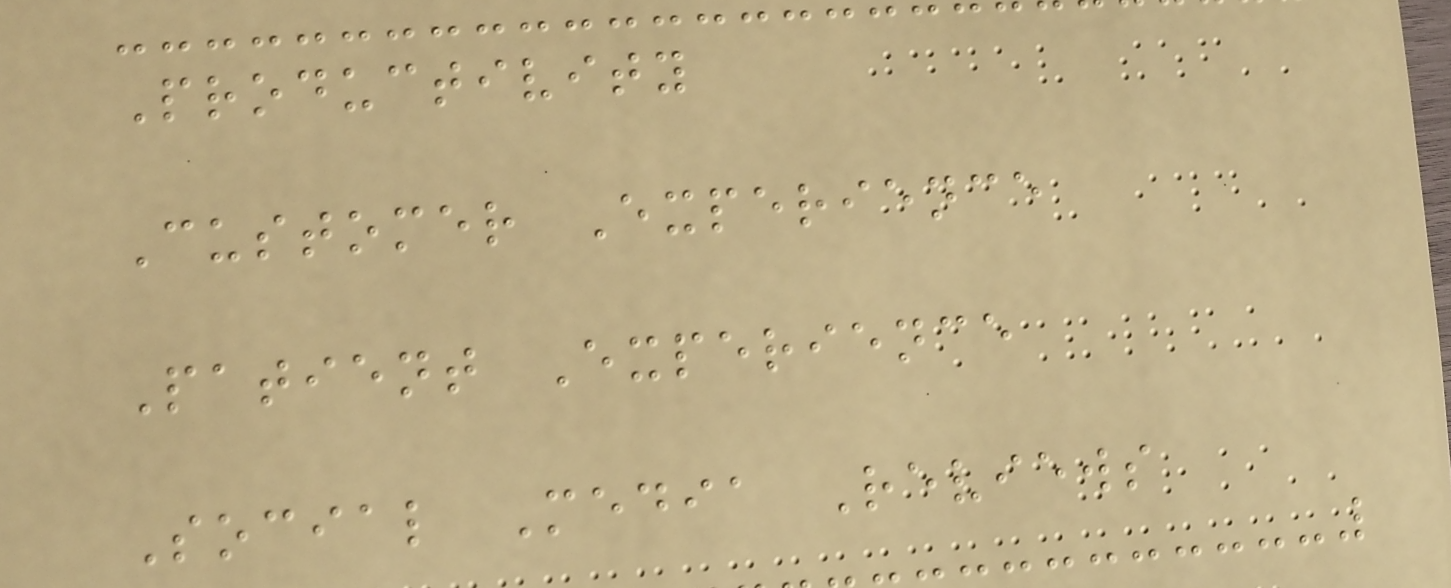Productivity
Customer Experience
Patient Experience
Social Media Reviews
